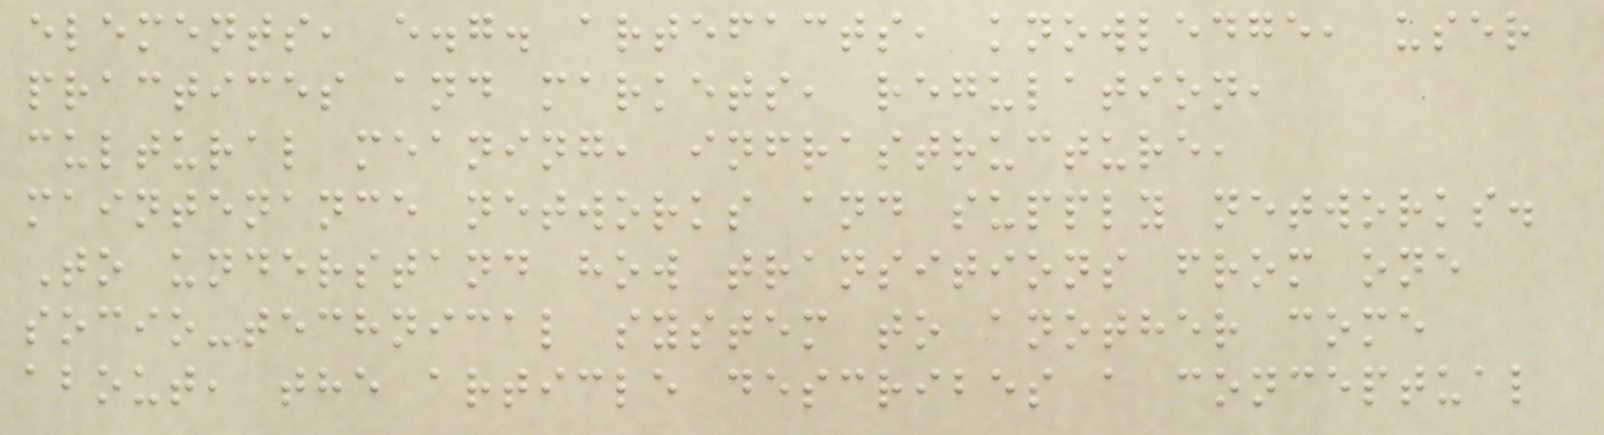elements, e.g. artefacts, knowledge, user
practices and markets, regulation,
cultural meaning, infrastructure,
maintenance networks and supply networks.
To understand how transitions from one
socio-technical system to another come
about, the article describes a conceptual
